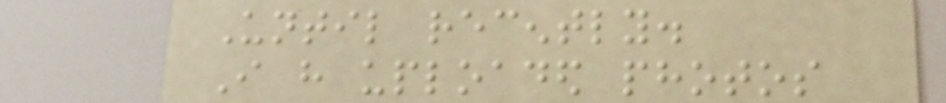Until recently.
I have uploaded photos
